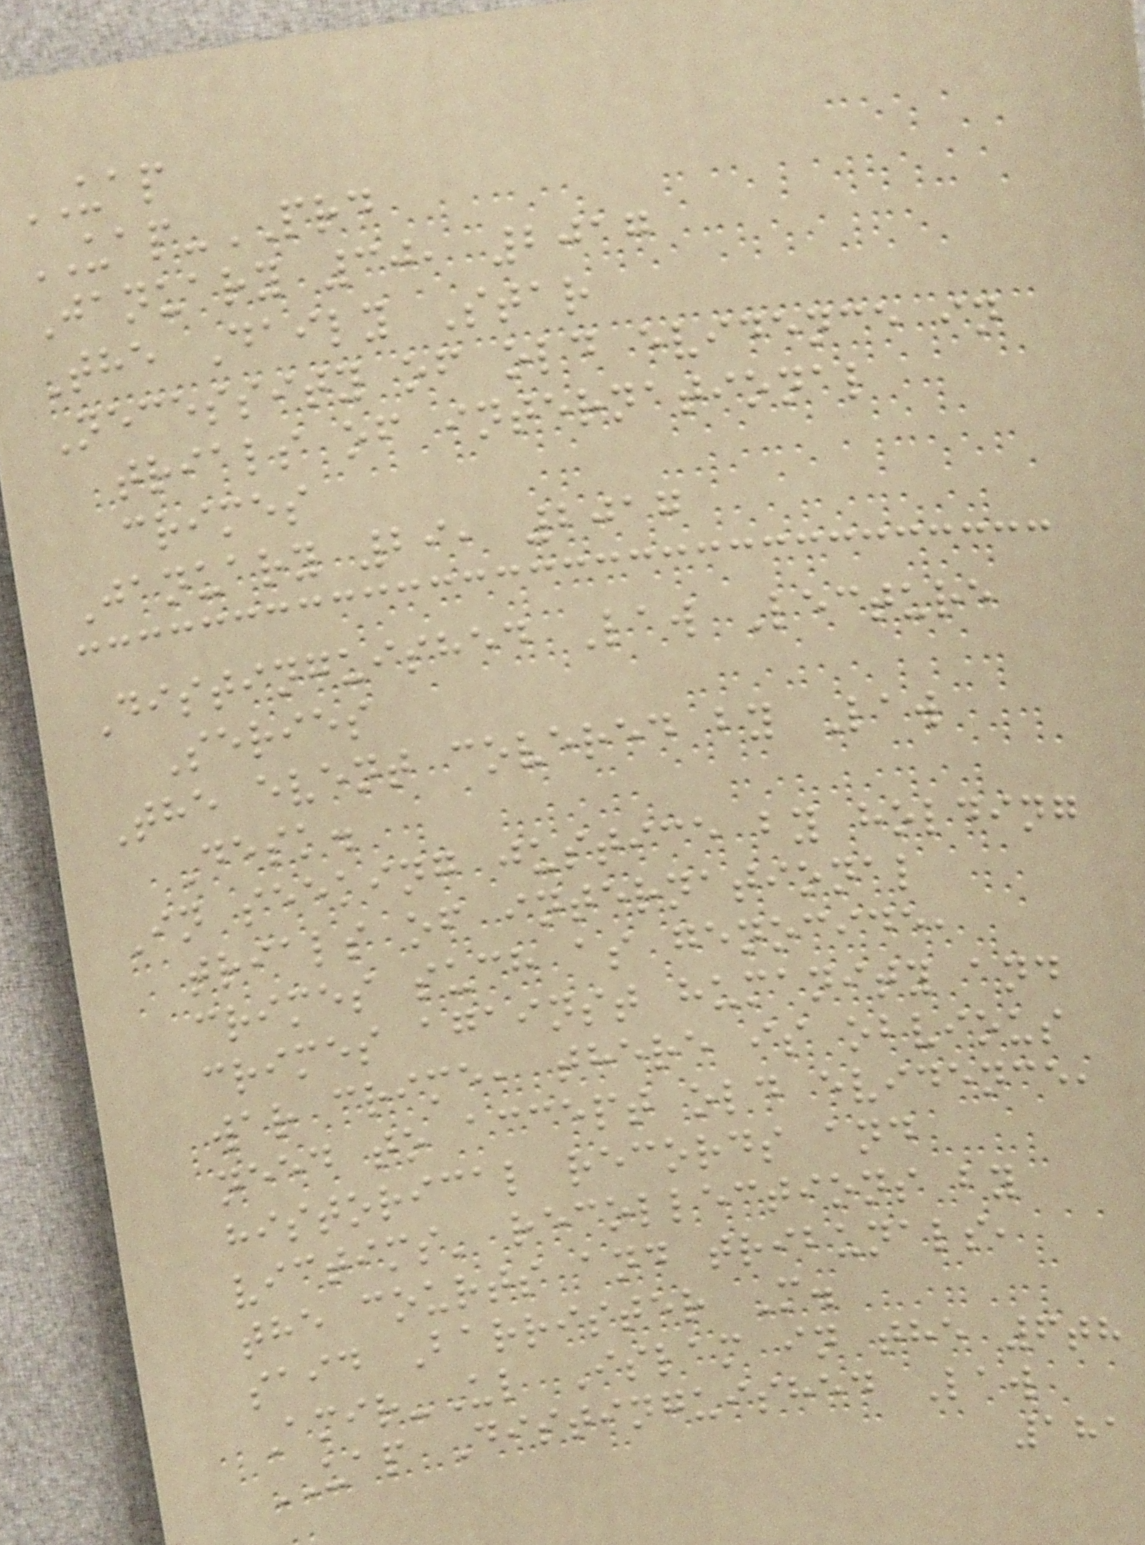UAP
UAP-PRD
January 30, 2017
The Daily Star
Necessity of old evidence in
trials of international
crimes
January 29, 2017
Distinguished Law Lecture
Series
The event covered by Law
Desk.
In seeking justice by holding
trials of international
crimes such as genocide,
crimes against humanity and
war crime, there is obvious
need to accept old evidence,
historical records and
victims' recollections by
the courts and tribunals,
said Barrister M.
Amir-Ul Islam in the 6th
UAP Distinguished Law
181
